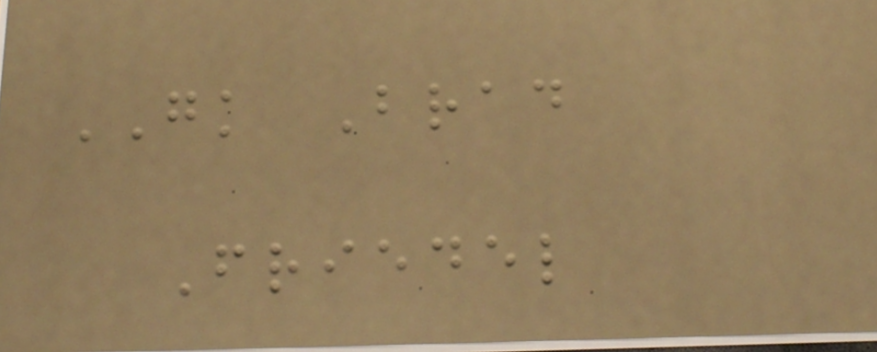GK Brad
Friedel
